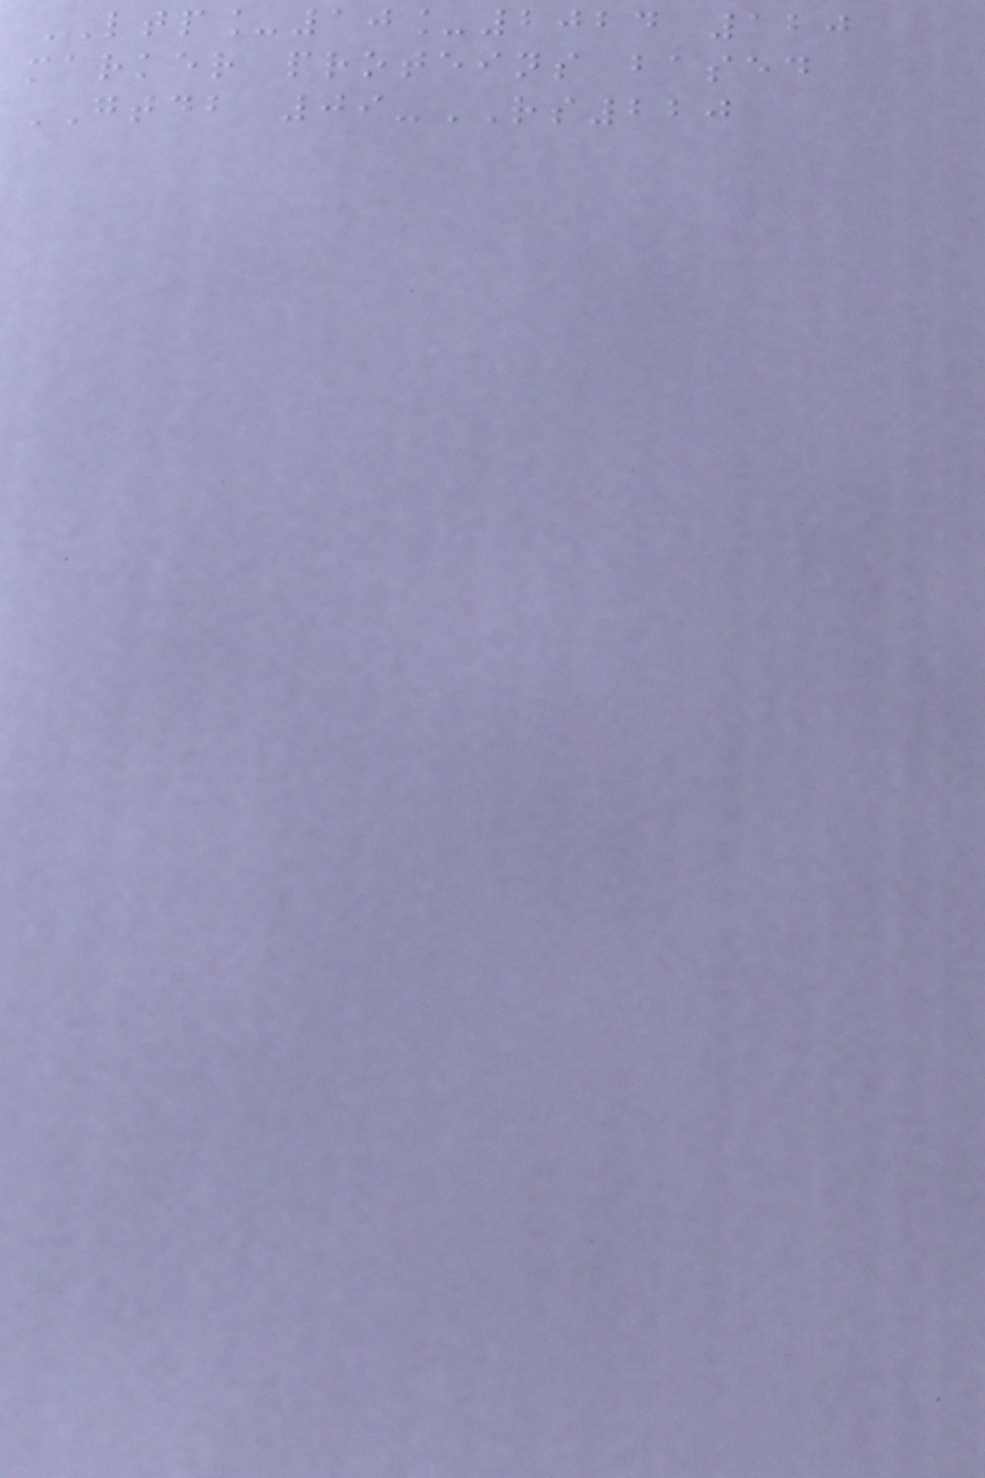LTP_10_2024 120
marker proteins based
GTDB 09-RS220
